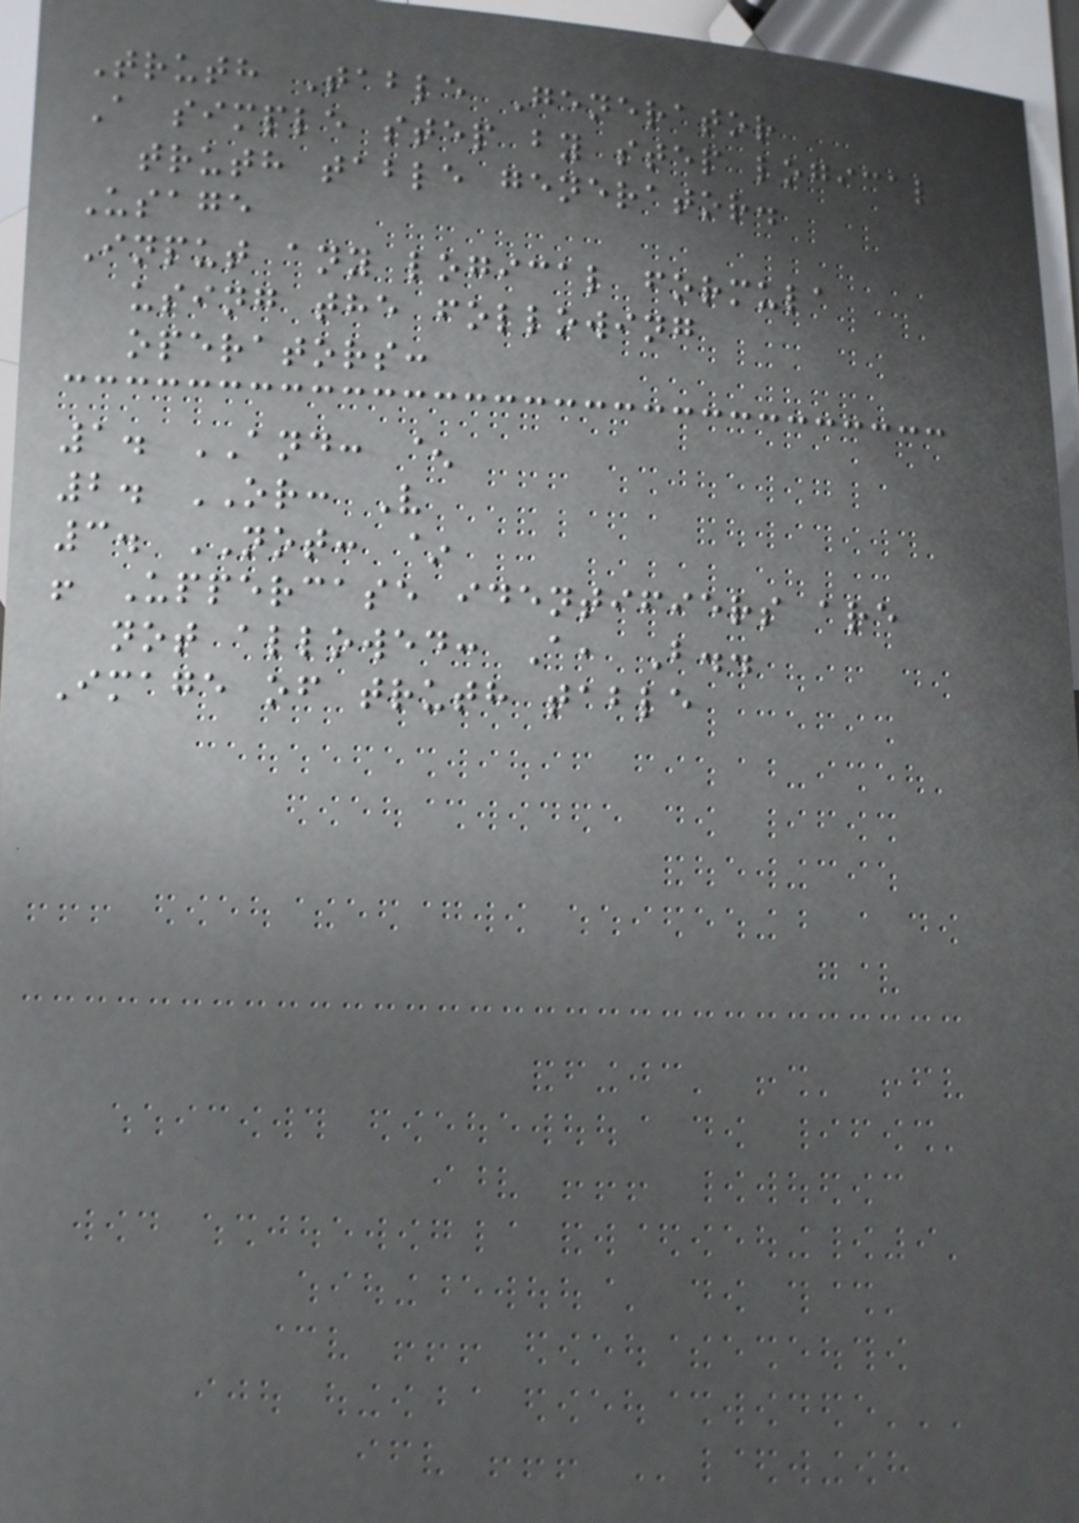Truth Table Generator
A simple step by step logical
truth table generator.
Usage
Input any logical formula
using the following
operators:
1. AND: ^
2. OR: V
3. NOT: ~
! Uppercase identifiers are
not allowed: A, B..
Image of truth table
